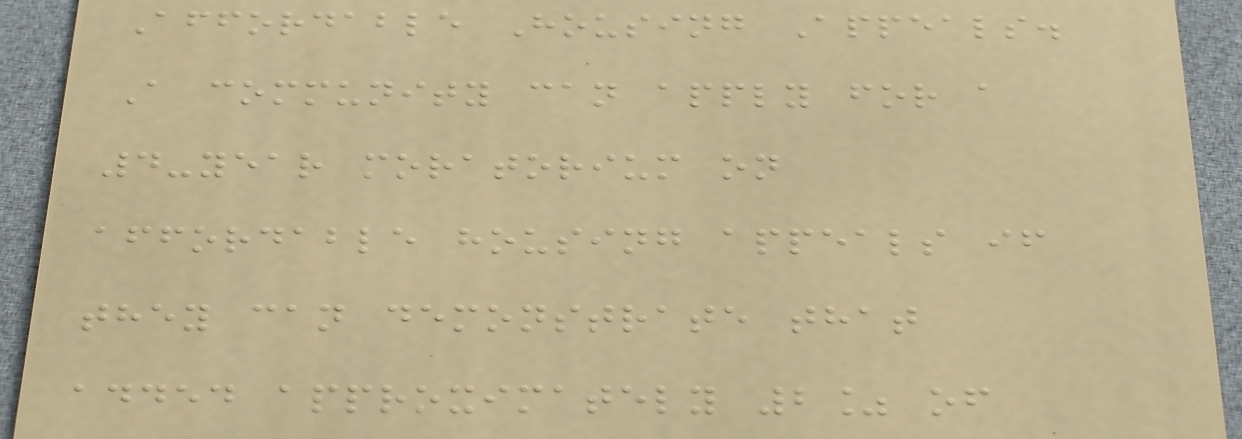Affordable Housing Appeals.
A community can apply for a
4-year moratorium on
affordable housing appeals if
they can demonstrate that
added approximately 2% of
